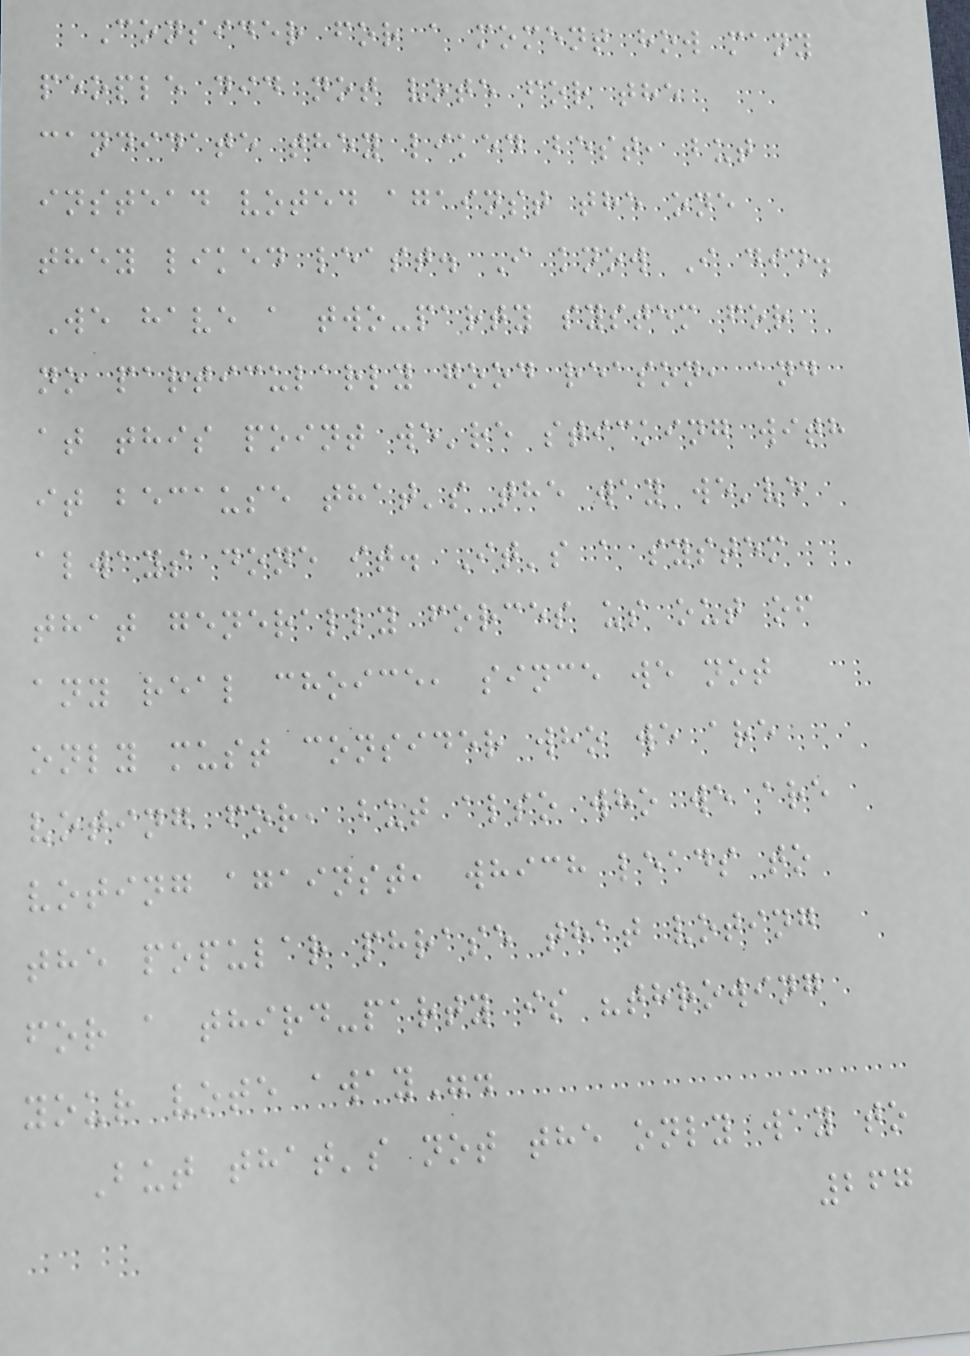Consider for a moment how many
people did not vote for the
candidate they liked best, but
instead voted against the one
they liked least. I know I did.
We have a two-party system for
no particularly good reason, and
at this point we're sticking with
it because that's the way we've
always done it. It's a system
that generally forces us out of
any real choice, since we not
only must consider who we are
voting for, but also who we are
voting against, which leads to
the popular phrase that voting
for a third-party is "throwing
your vote away".
But that's not the only way to
267
